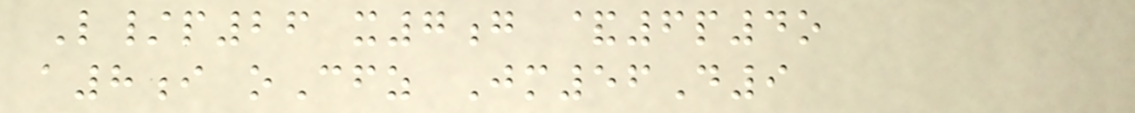L/p26 x7g &6p4o
a8i oCfz Jm56D9
